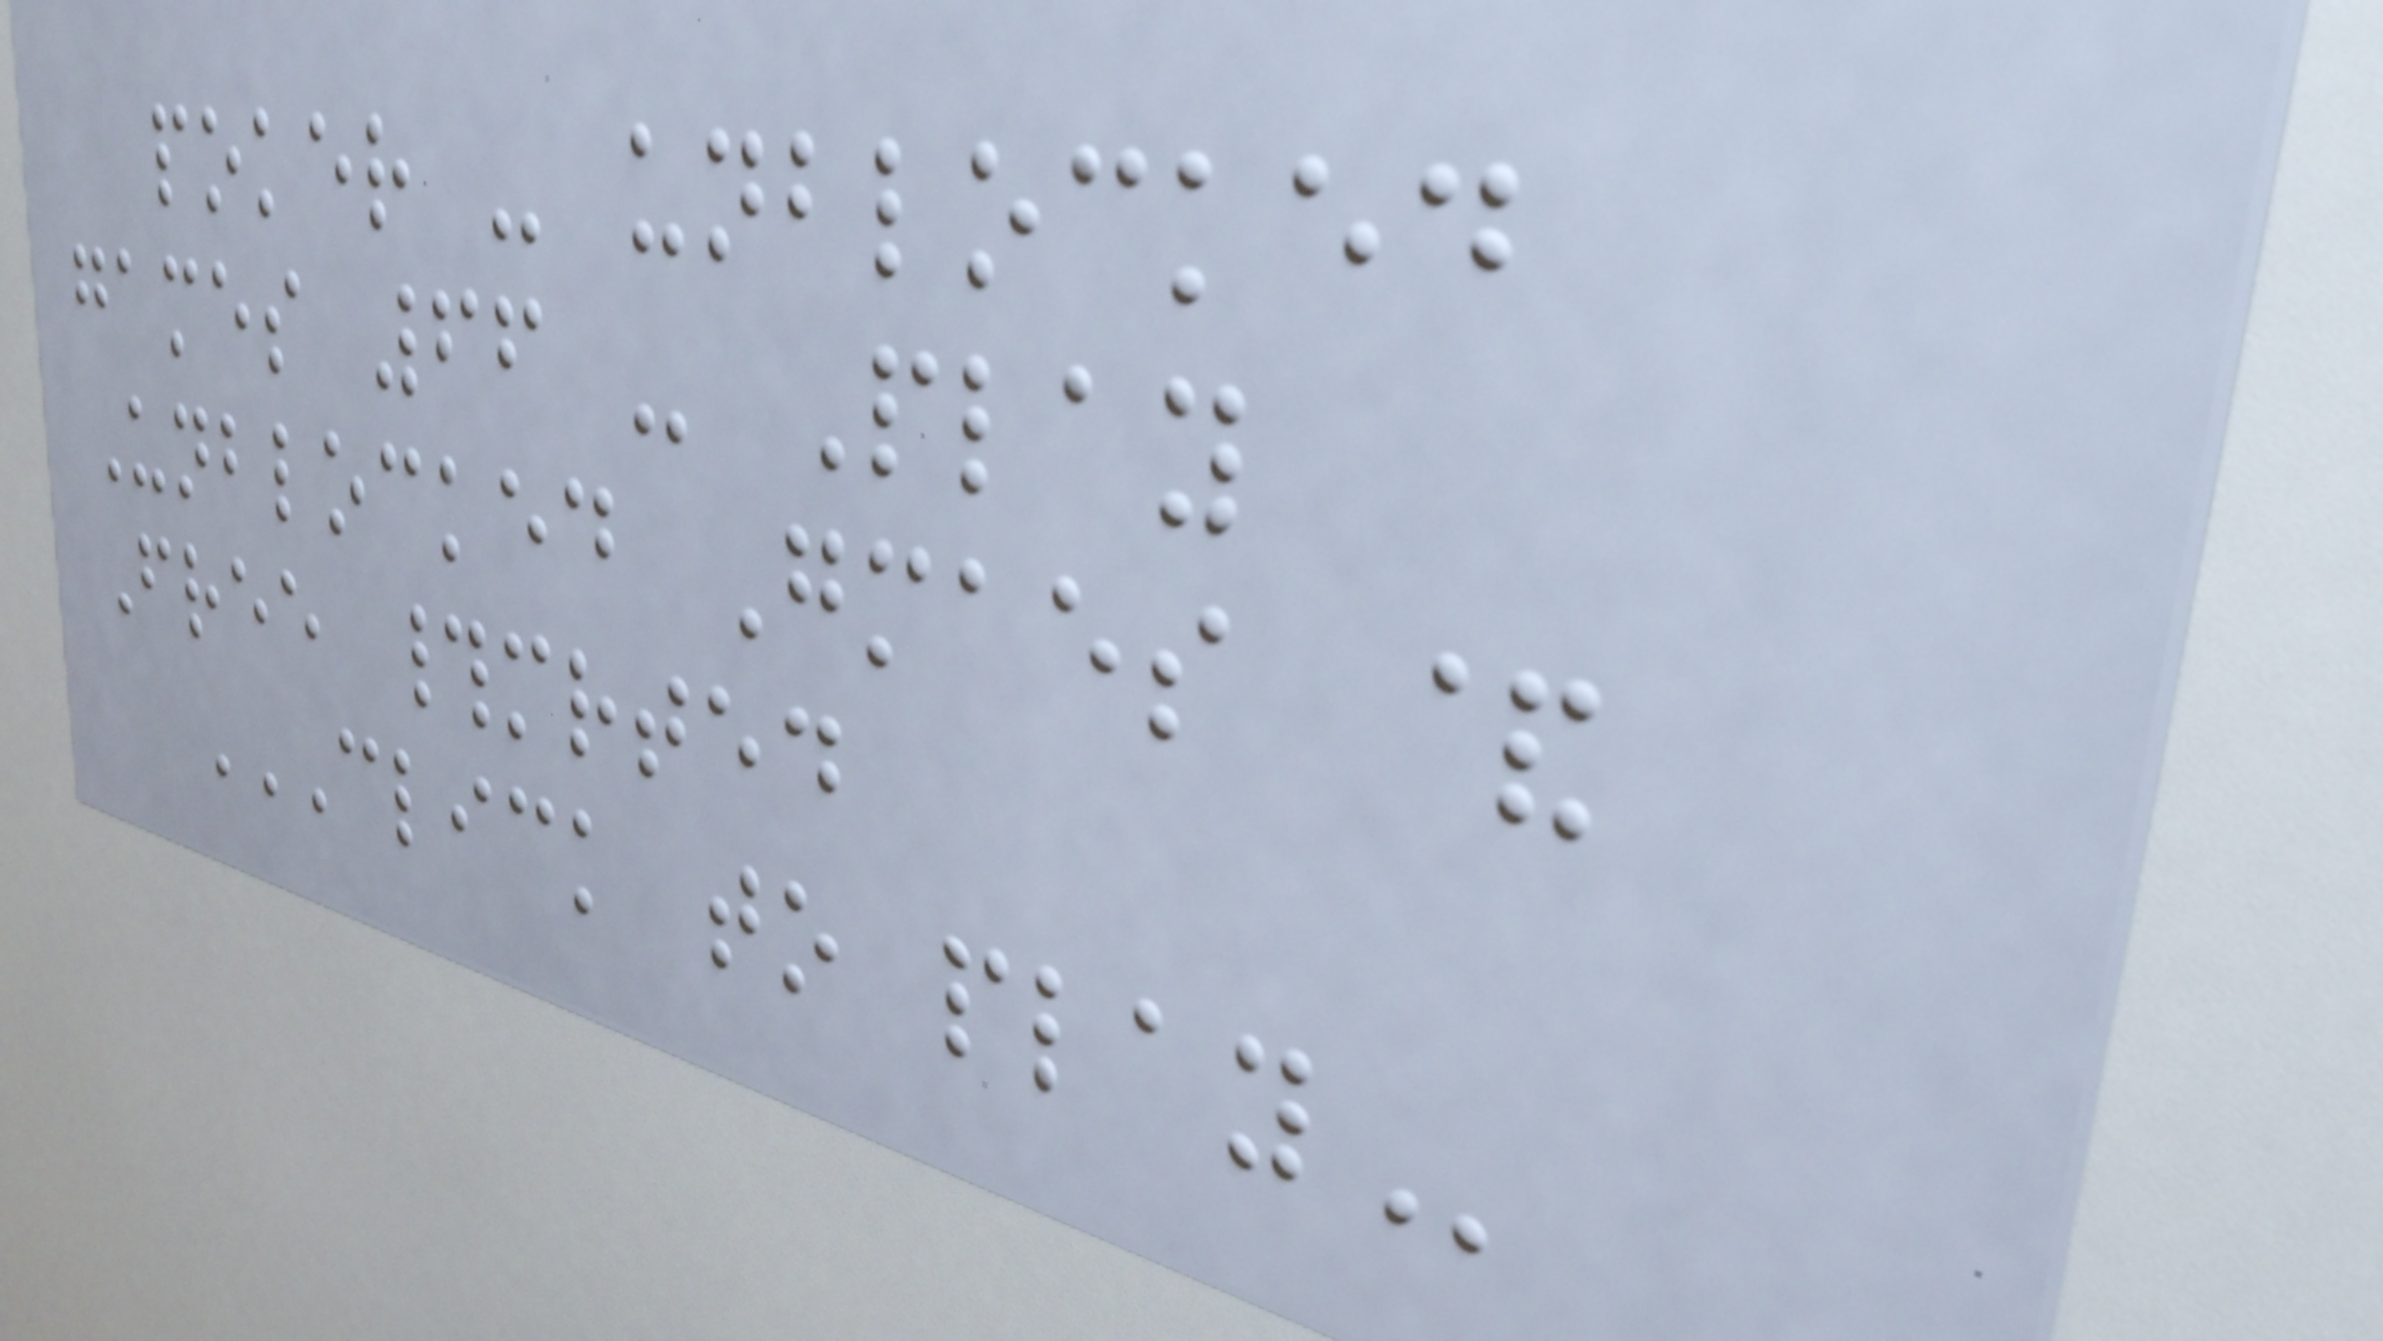poker - unblocked
games 66 - Play
Unblocked Gmaes &
Free #mrted
CLICK TO PLAY
